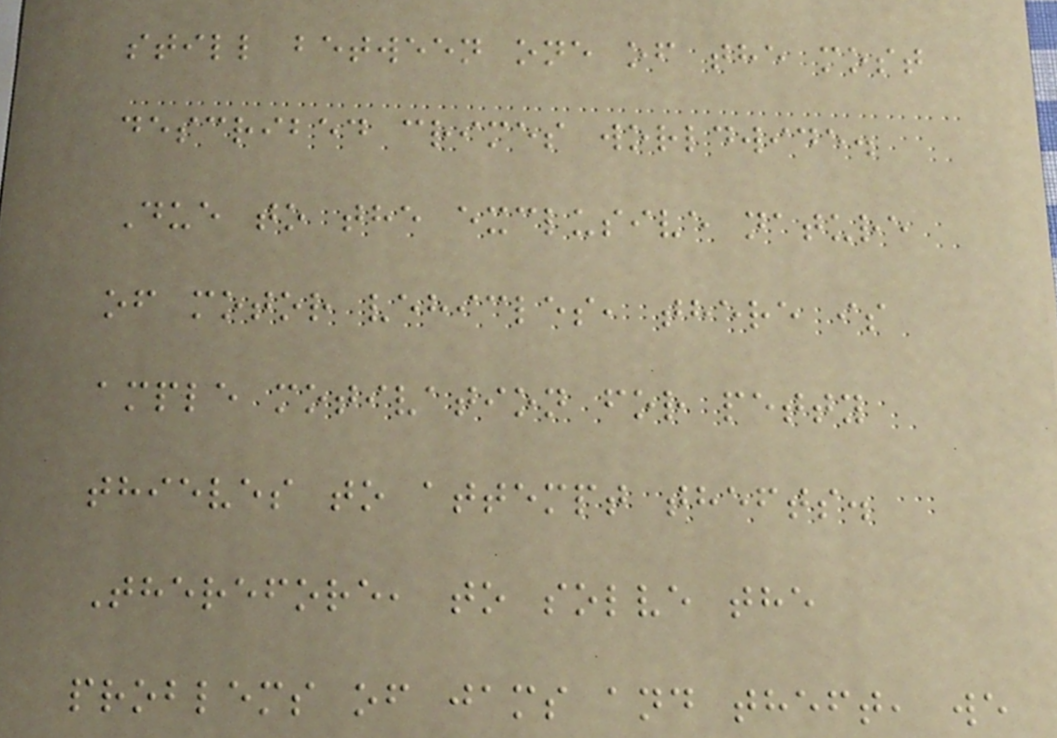still between one of the most
described crimes worldwide.
Due to the exclusive nature
of motor vehicles, there is
ample motivation for petty
thieves to attempt thefts.
Therefore, to solve the
problems of jams and theft, we
